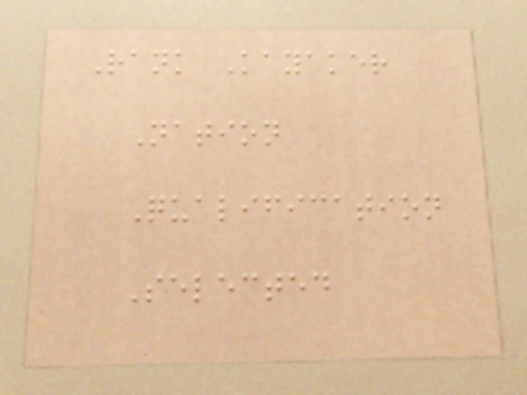Rank Kayaker
Nation
Qualification
Selected
